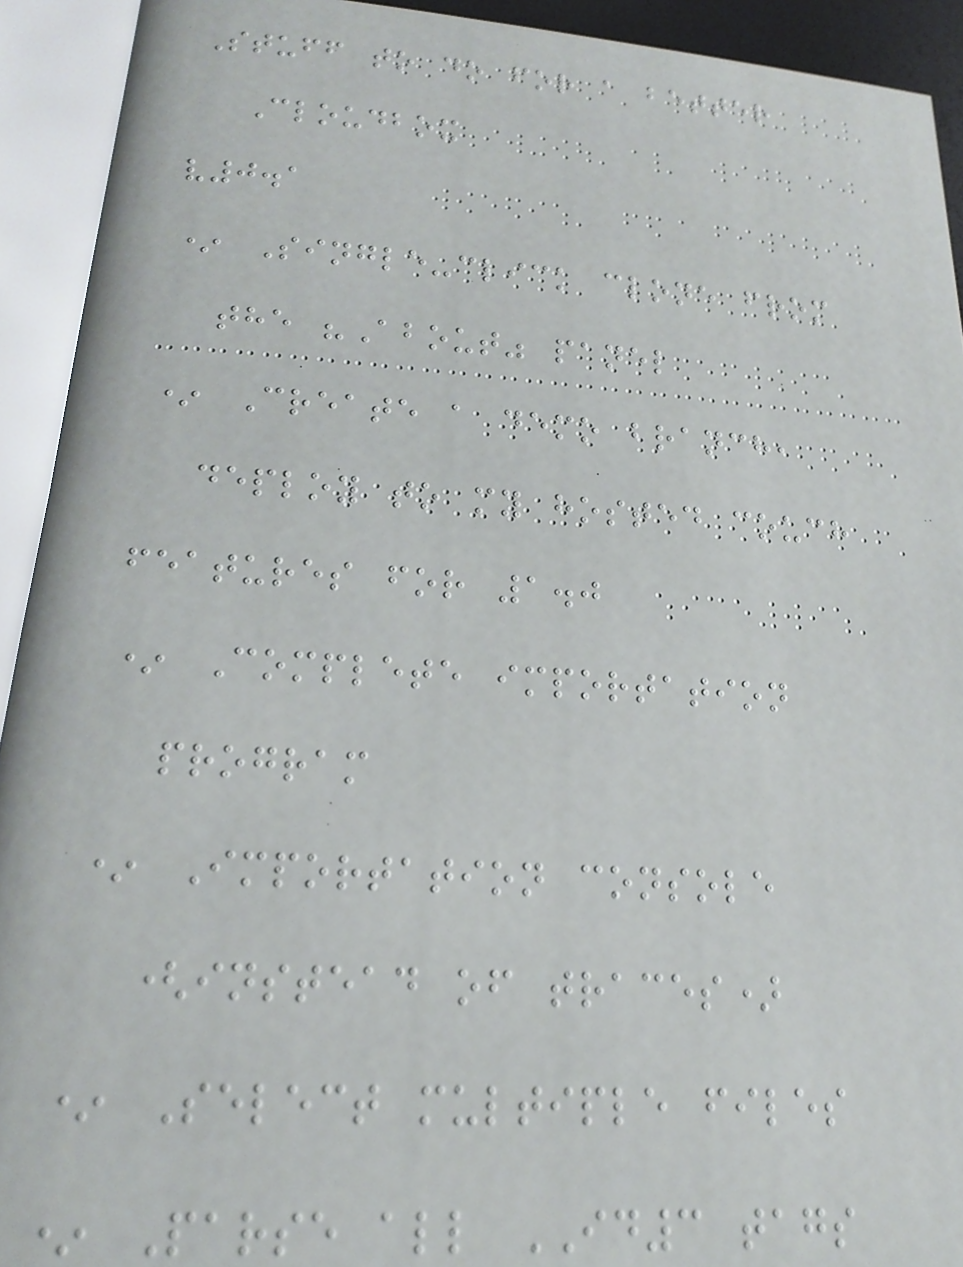Stuff to do for a better
Cloudbox
v0.1
* Single-click clone from
the "About" panel
* Create a demo branch,
deploy to my hosted couch
features for 1.0
* Complete importation
program
* Importation console
(instead of traces)
* Select multiple files
* Parse all ID3 tags
